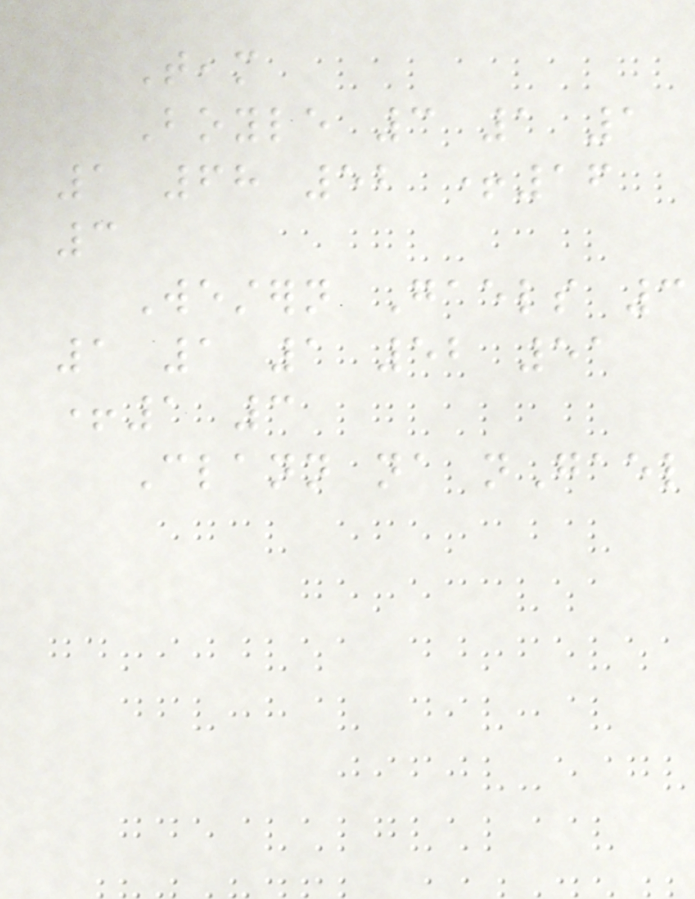Team
Boyle 3 1 1
1 68 52 +16
3
Western Gaels 3
1 1 1 52 51
+1 3
Clann na nGael
